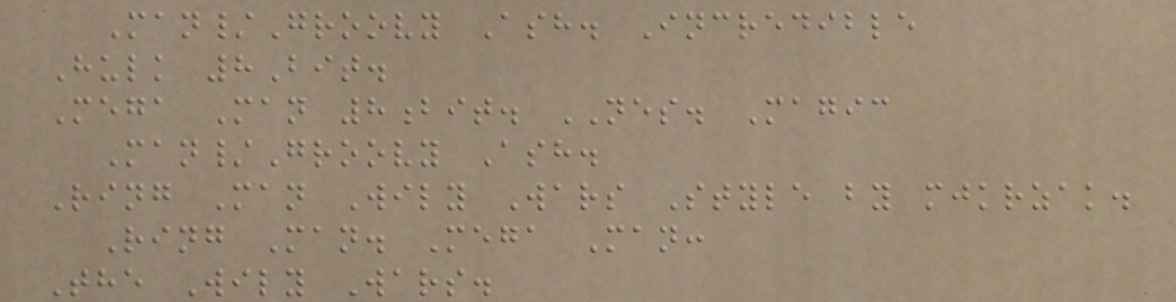Man/Groovy Ash. Incredible
Hulk 8Bit.
Mega Man 8bit. NES. Magic
Man/Groovy Ash.
Ring Man Wily Wars Style by mjkrzak.
Ring Man. Mega Man:
The Wily Wars.
